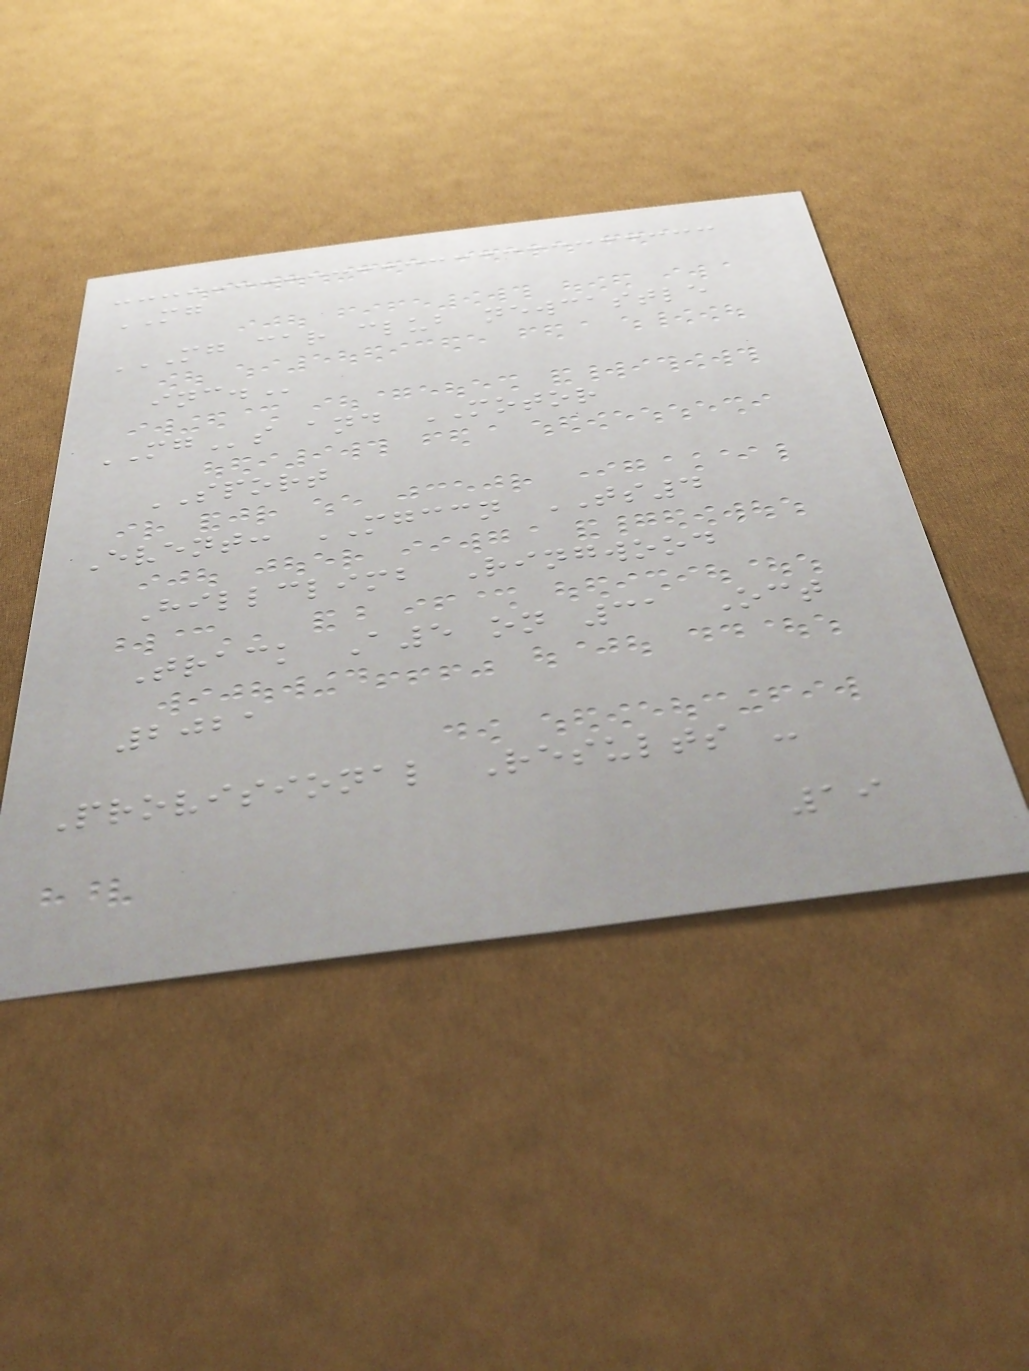MG
MG CAR CLUB NEWCASTLE
INC.
MGs and MOTOR
SPORT
Event: MGCCN TS4
Hillclimb Ringwood
Track A5 on 31 Oct
2021
Provisional Results -
19
